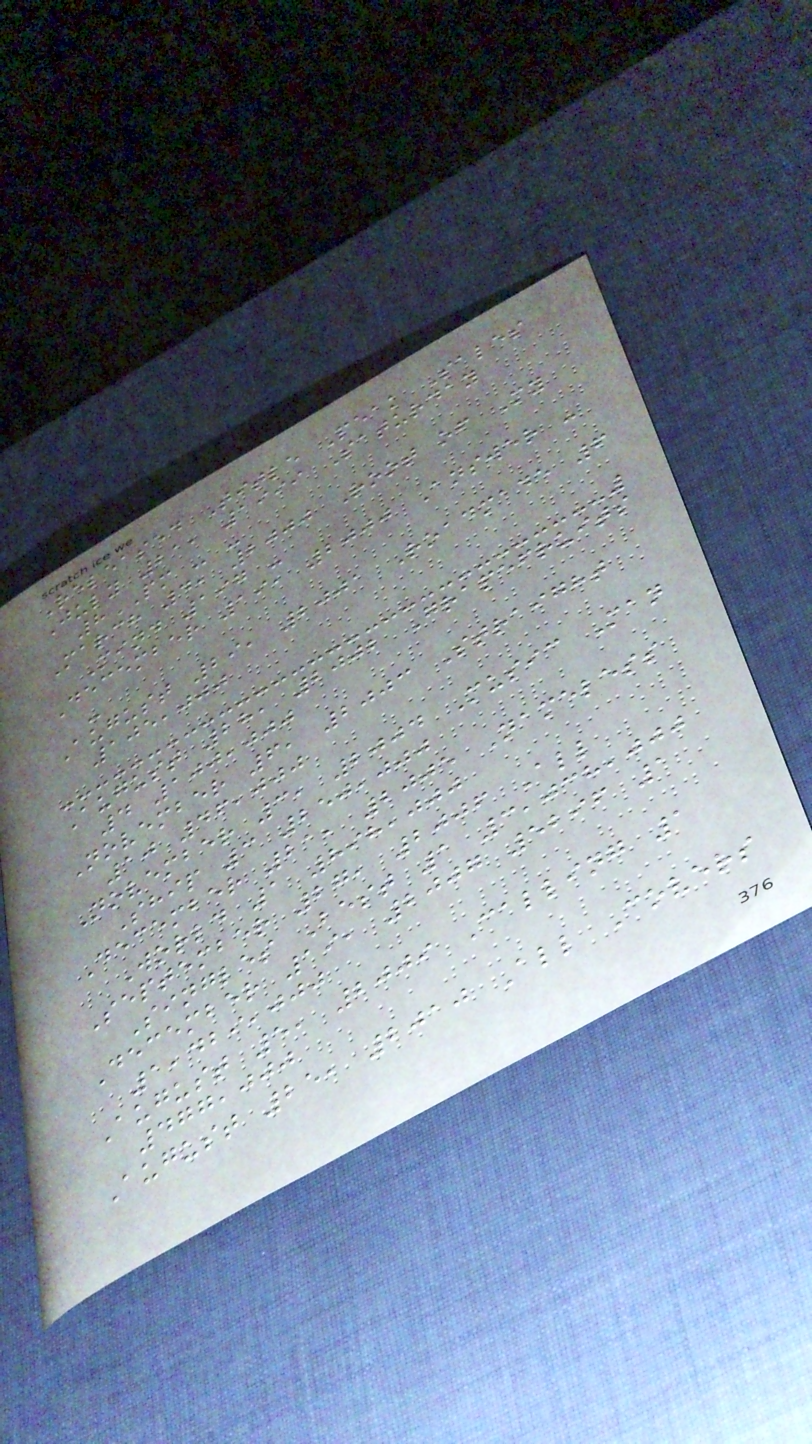Released Title Peak Sales
July 21, 1999 Saturday
8PM - -
March 4, 2000 Root of My
Mind 197 -
December 19, 2000 Answer -
-
August 29, 2001 Roadmade 6
105,000
August 28, 2002 Grapefruits
4 100,000
November 6, 2003 Straight
10 46,000
November 3, 2004 Music Man
Ship 3 250,000
December 21, 2005 Nameless
World 1 898,000
September 27, 2006 All
Singles Best 1 3,038,000
December 19, 2007 5296 1
1,429,000
August 5, 2009 Calling 1
477,000
August 25, 2010 All Covers
